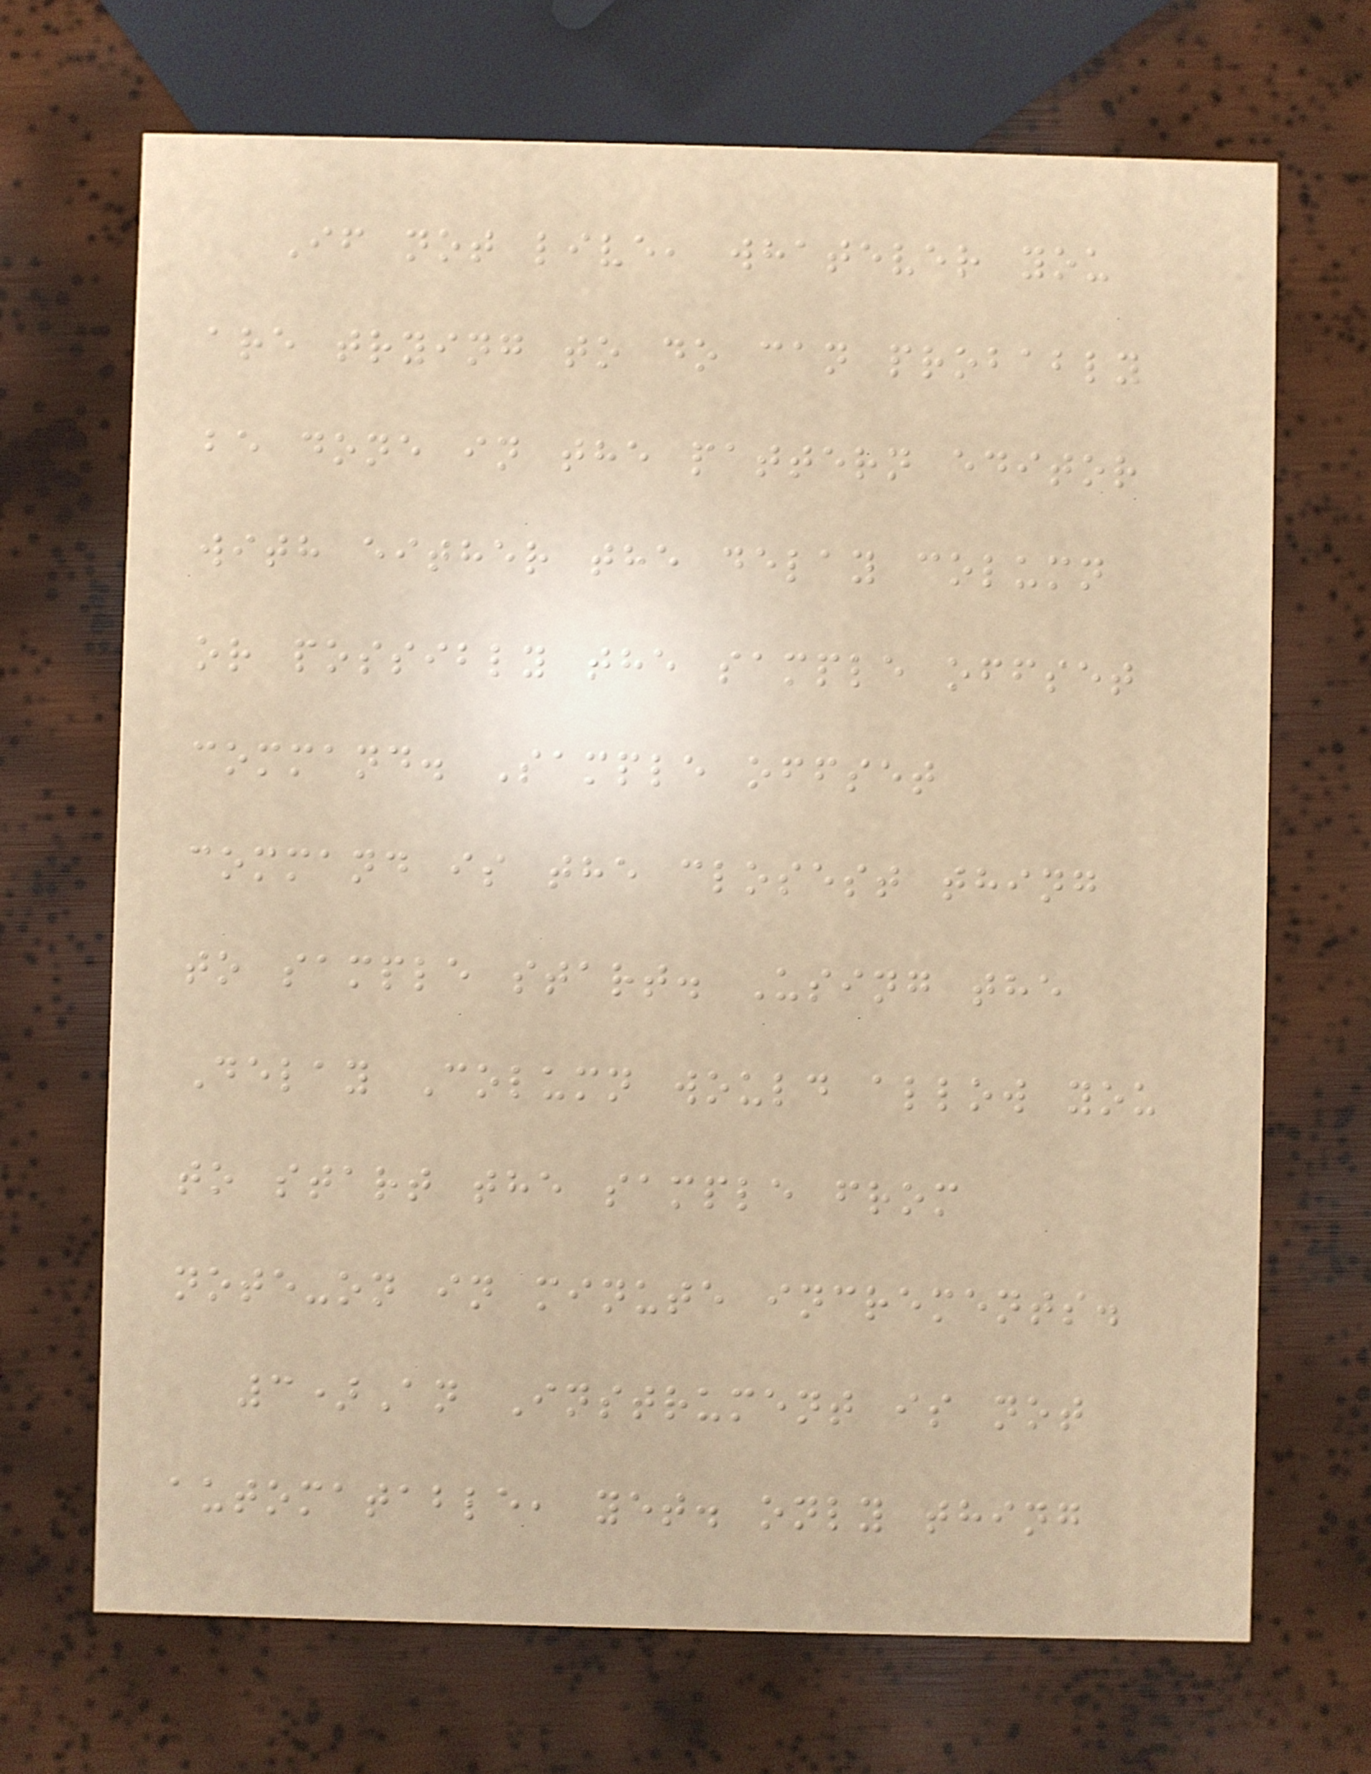If not live, whatever you
are trying to do can probably
be done in the pattern editor
with either the delay column
or possibly the sample offset
command. Sample offset
command is the closest thing
to sample start. Using the
Delay Column would allow you
to start the sample from
note-on in minute increments.
3)An Instrument is not
automatable, yet. only thing
